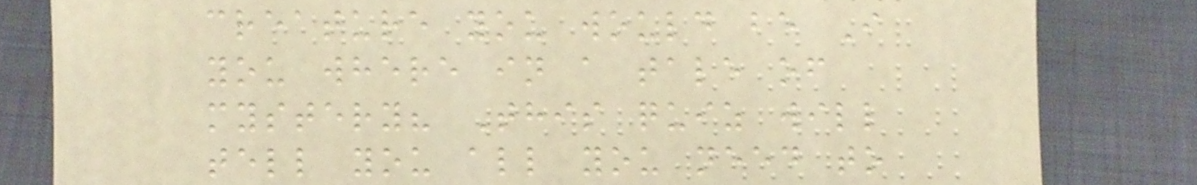creature you would be I
you where in a tale of
mystery? This quiz will
tell you all you need to
